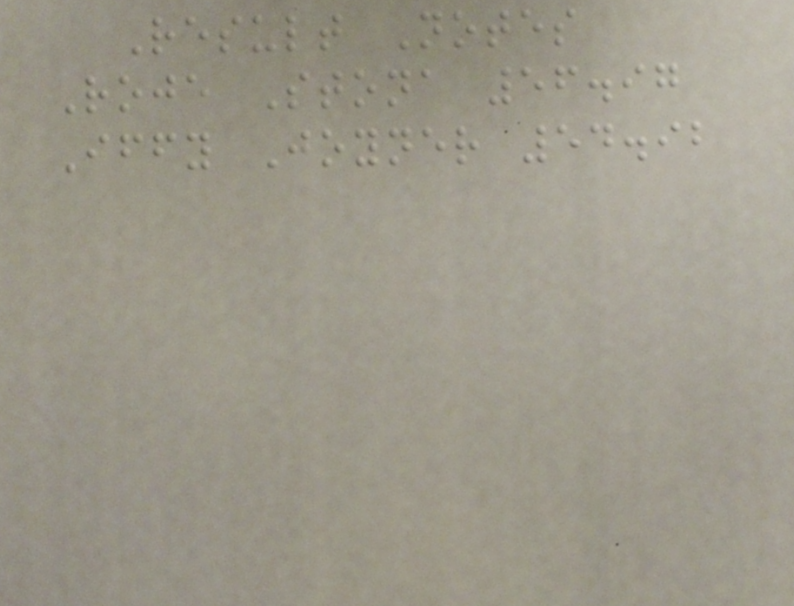Result Notes
Roje Stona 56.97
Iffy Joyner 54.92
